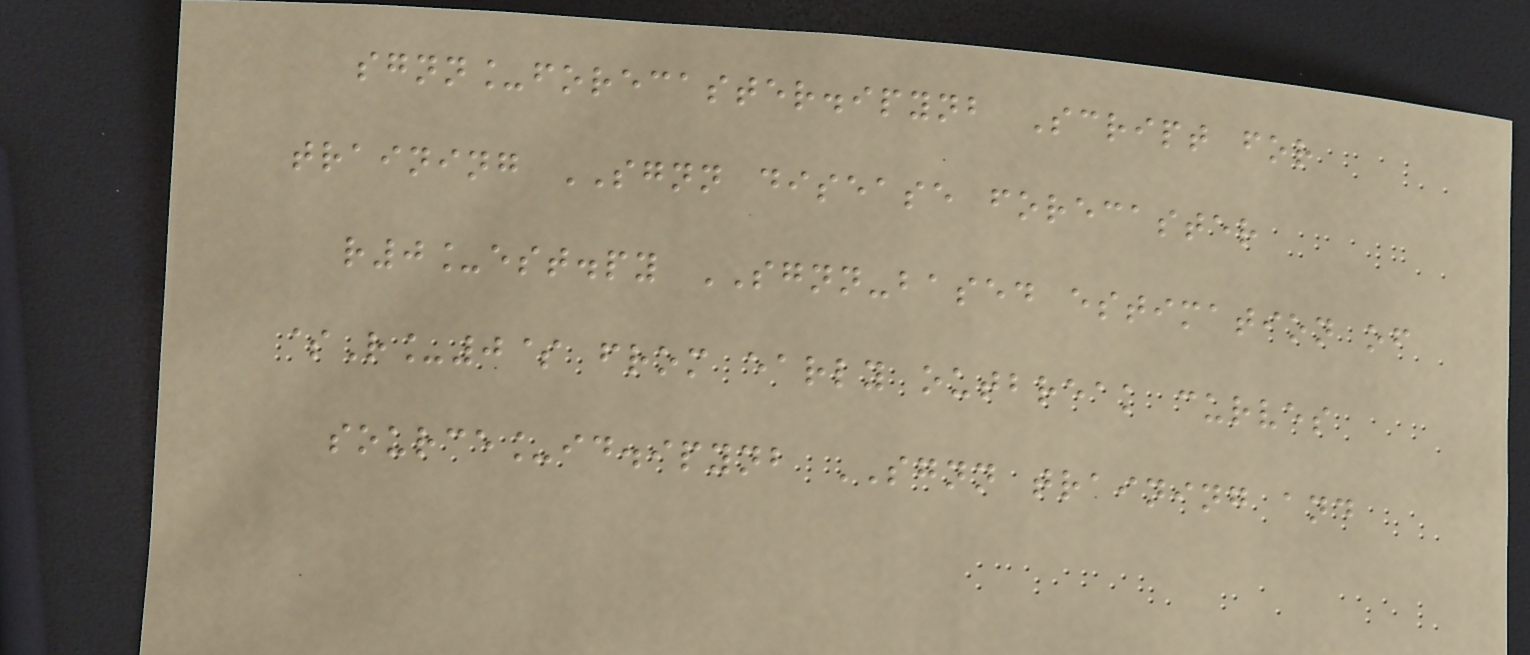sgnn_forecaster.ipynb Script for
training SGNN disease forecaster
r0_est.py SGNN-based estimation of
$R_0$ from early outbreak curves
source_id.ipynb SGNN training and
